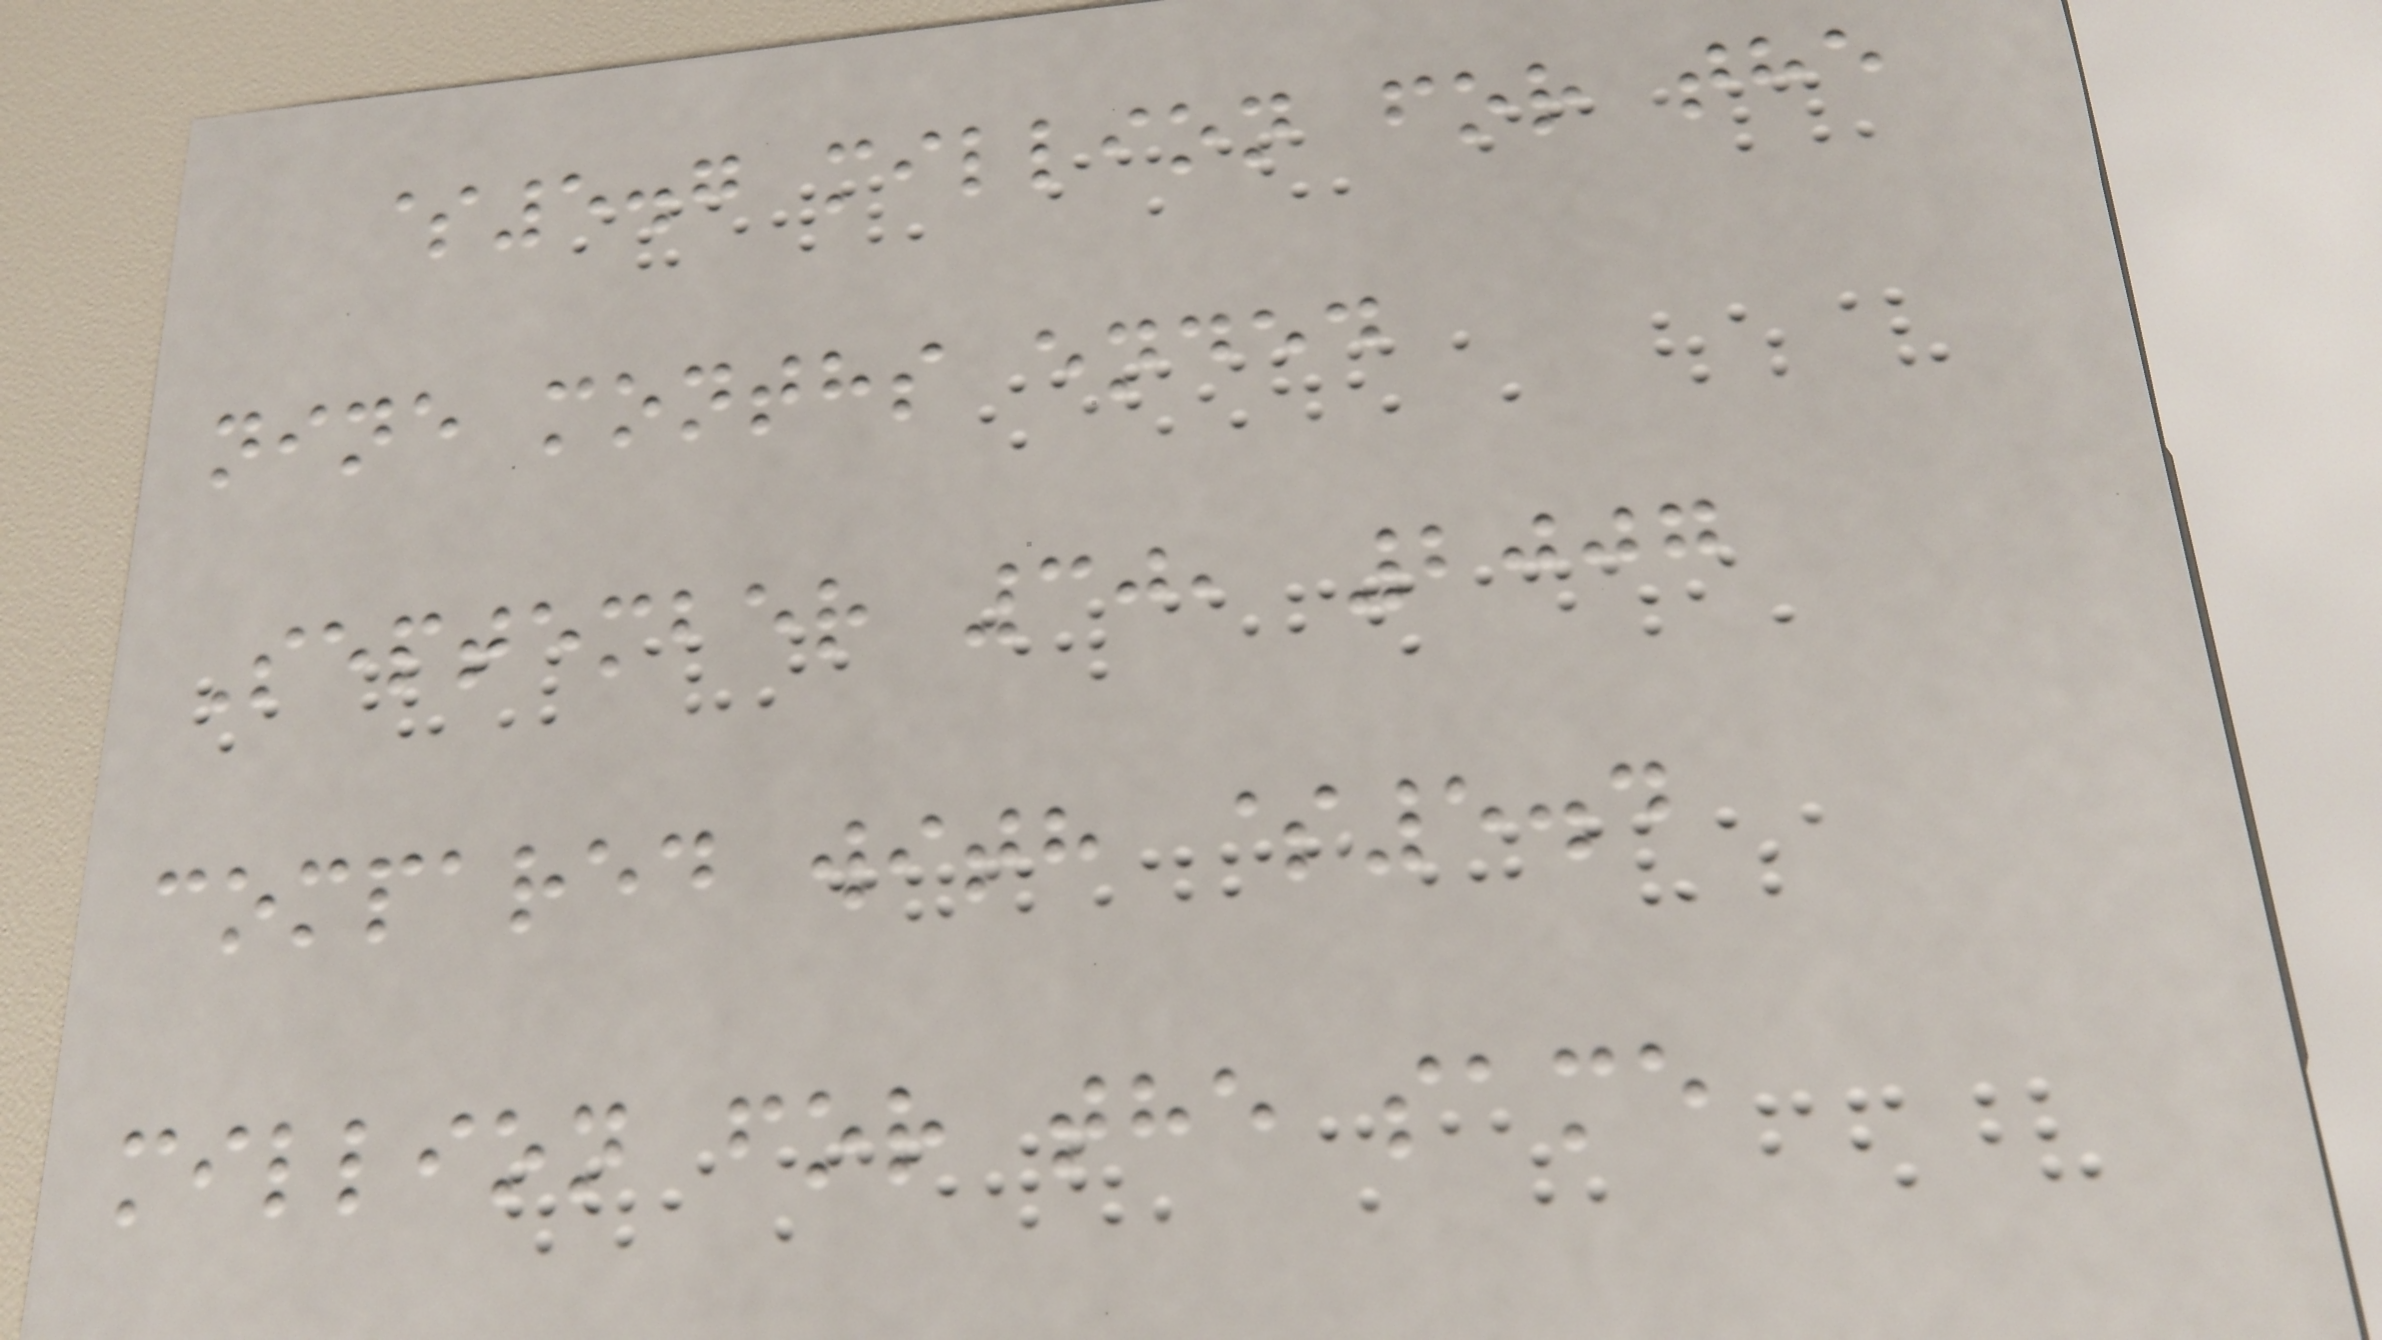$5.7 million for the
nine months ended
September 30, 2007
compared with $5.4
million for the same
